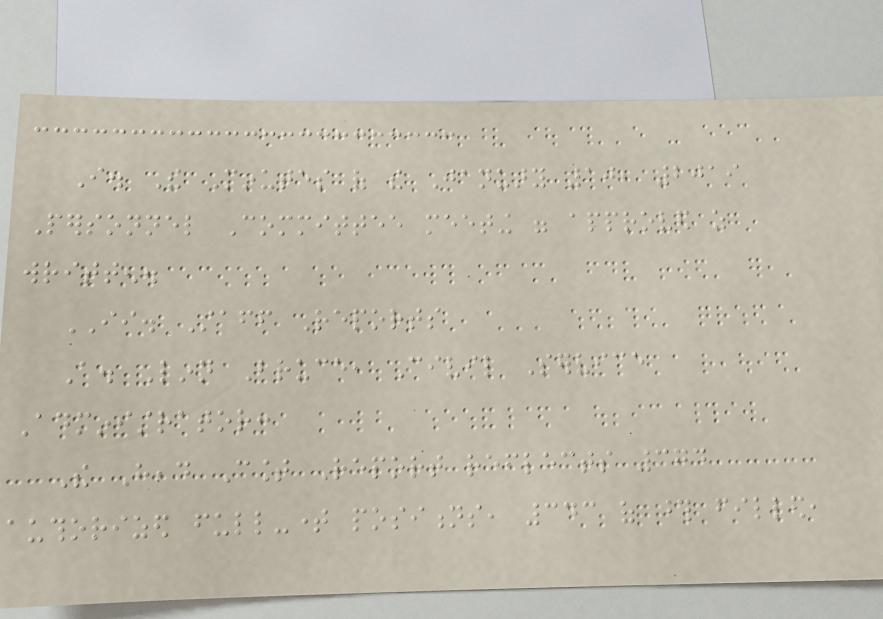I. The Minutes of the January 10, 2019
Personnel Committee meeting were approved as
written.
II. Staff Reports
A. Linn Bruce, Civil Service
Administrator:
The Head Count Report reflects 374
authorized full-time positions, 343 of those filled,
